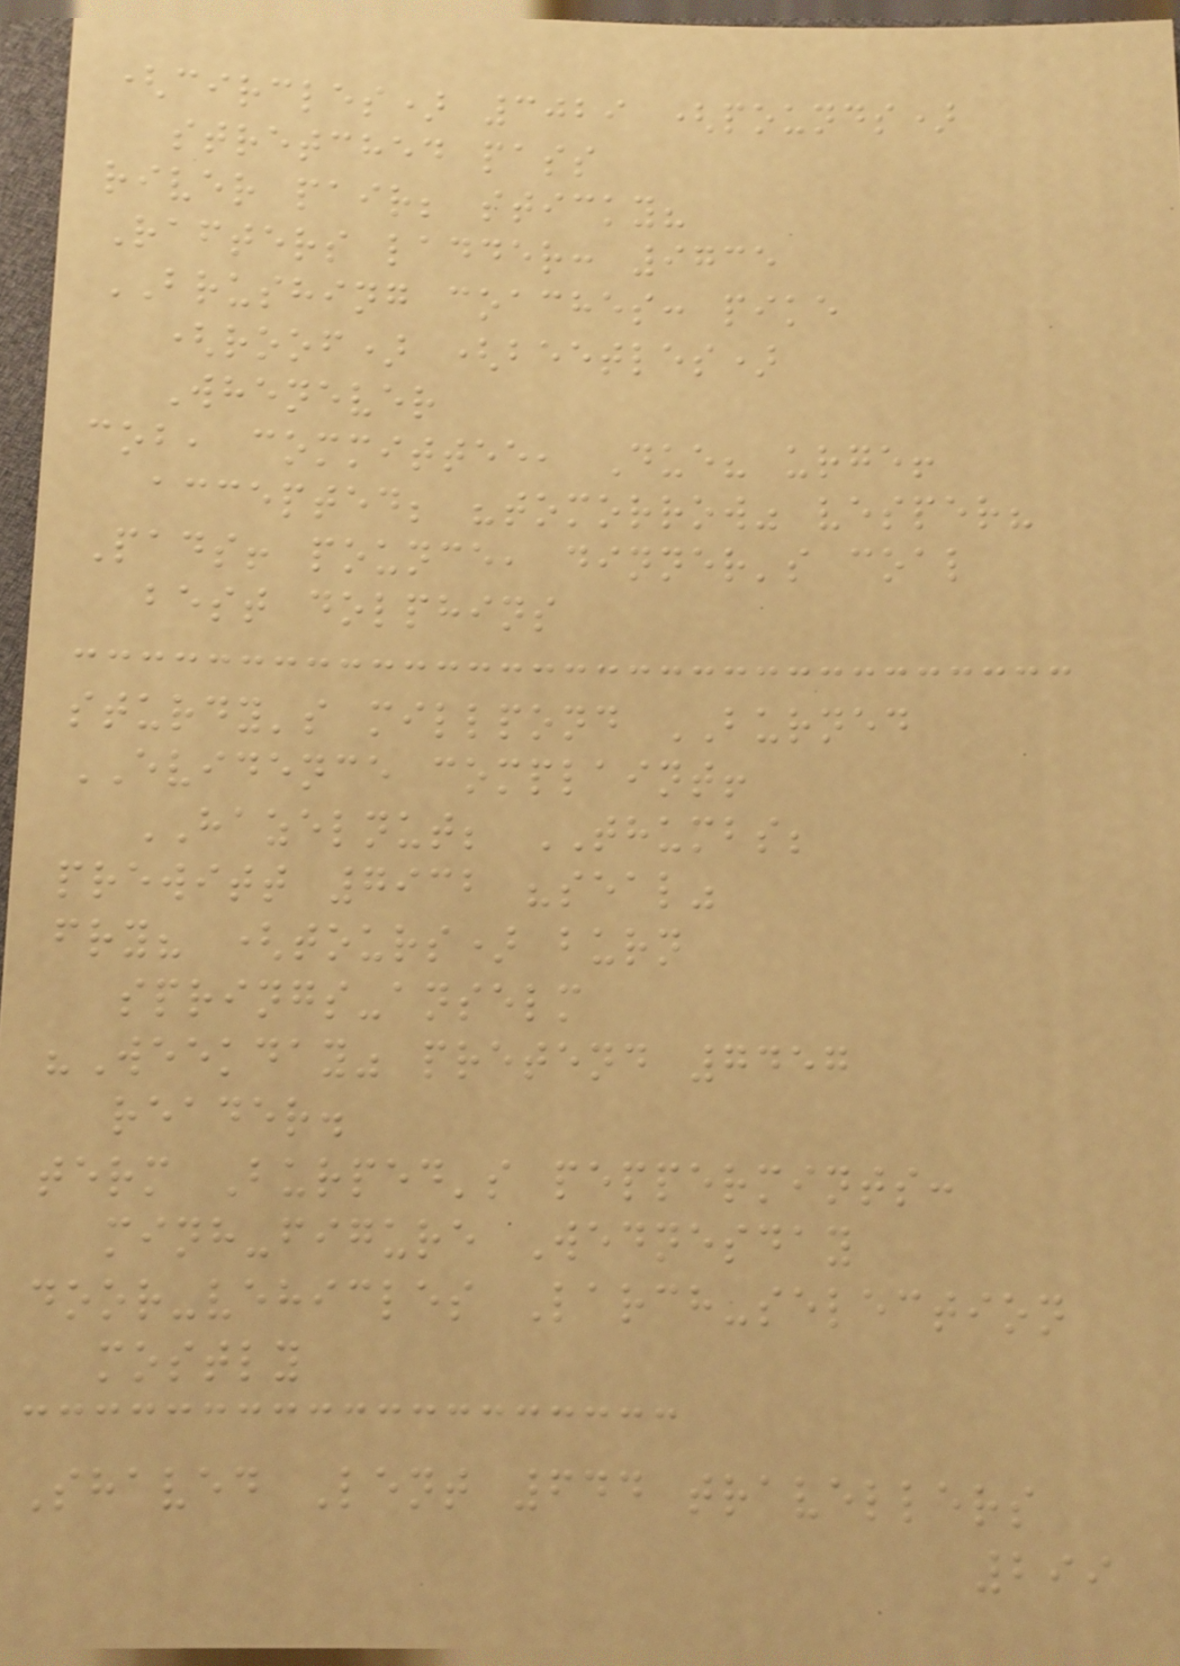(circles) 3029 (pounds)
stretched pass
river pair; sticky?
Rafters ladder: 9735
BRUSHING coaches: pike
(roof) (beetles)
Whenever
cob, committee, Due? urge!
accepted; "tomorrow" vesper?
Pads! pounce, dinner's coal
best dolphins
sturdy's millpond BURNED
EVIDENCE complaint!
HAZELNUT; THUMBS;
prewitt 7932 "seal"
fry? (tours) burn
springs-anselm
"Weekday" pretend 7457
reader.
term Burped's peppermints:
minh-figure Wednesday
door-vehicles Larch-selection
mostly
Shaved Lent 644 travellers
299
